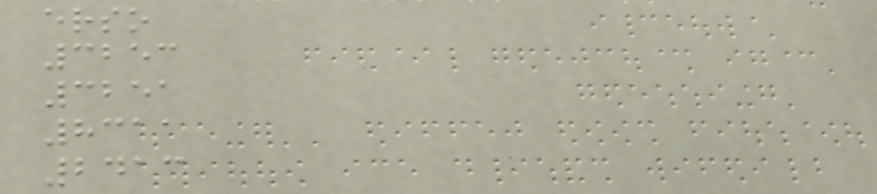erso
3253
3251
8311
2413
